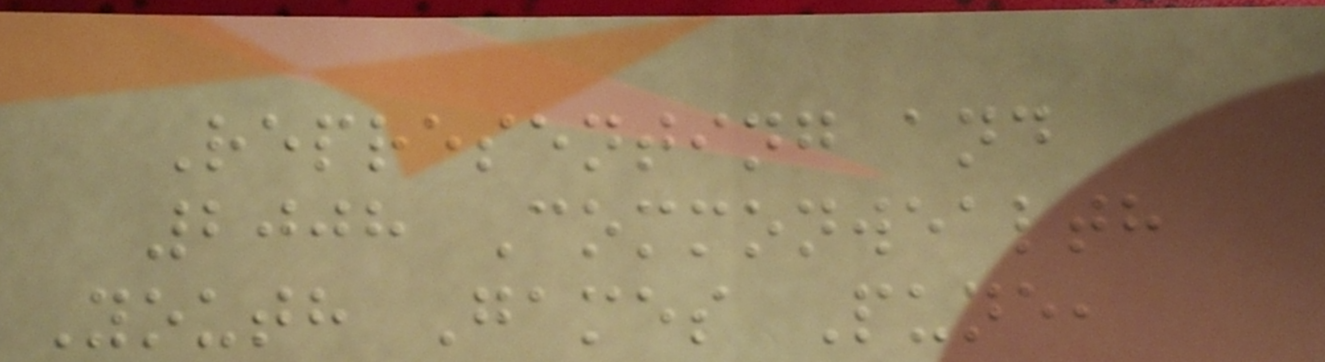Representing and
2008 Commonwealth
Youth Games Pune,
